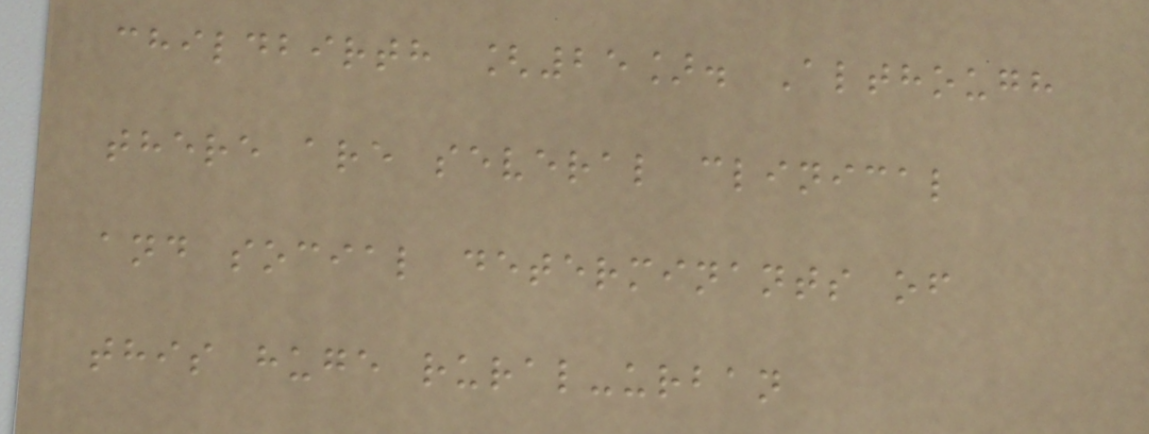childbirth [25]. Although
there are several clinical
and social determinants of
this huge rural-urban
